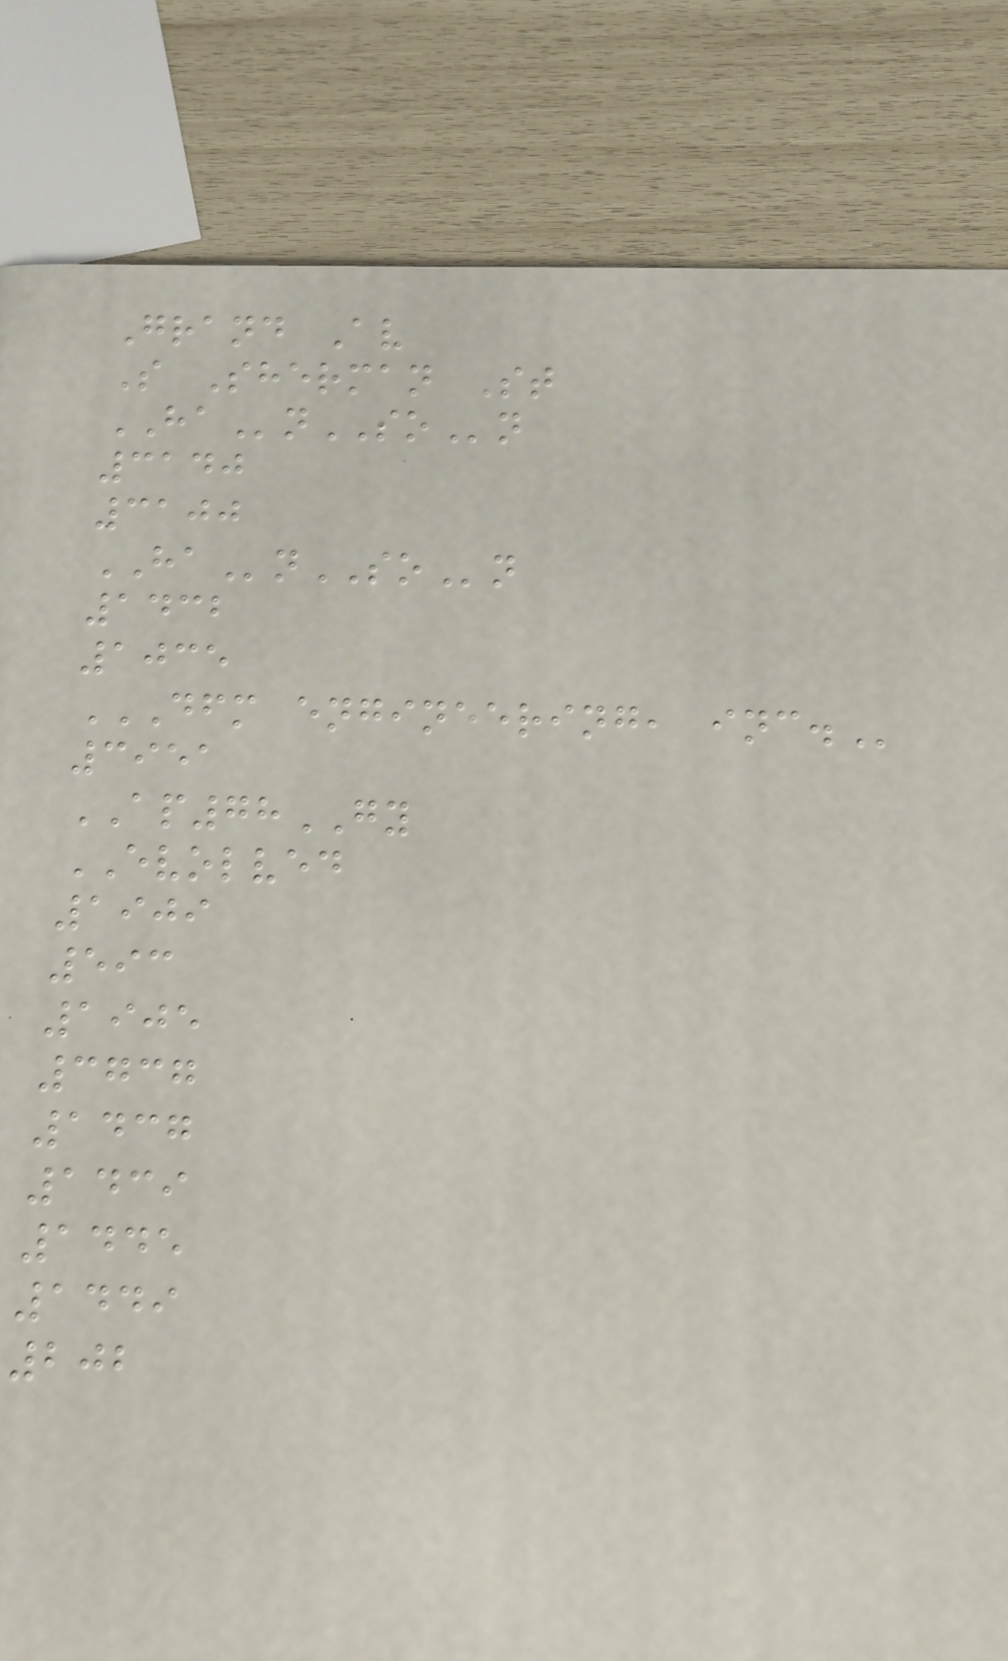Grand Av
S Sherman St
HAnSOn
3140
3100
HAnSOn
1432
1035
DFM ENGINEERING, INC.
3951
AP78GY
EVOLVED
1909
593
1905
3737
1437
1439
1445
1449
202
